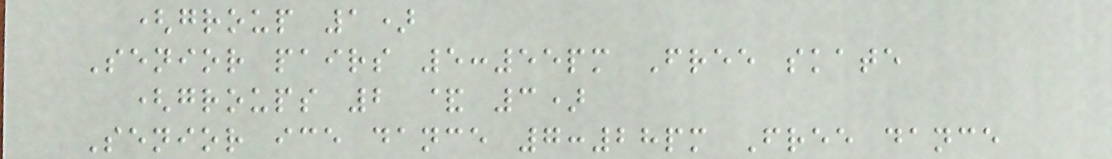(group 1)
Senior pairs 5:55pm Free skate
(groups 2 & 3)
Senior ice dance 7:28pm Free dance
